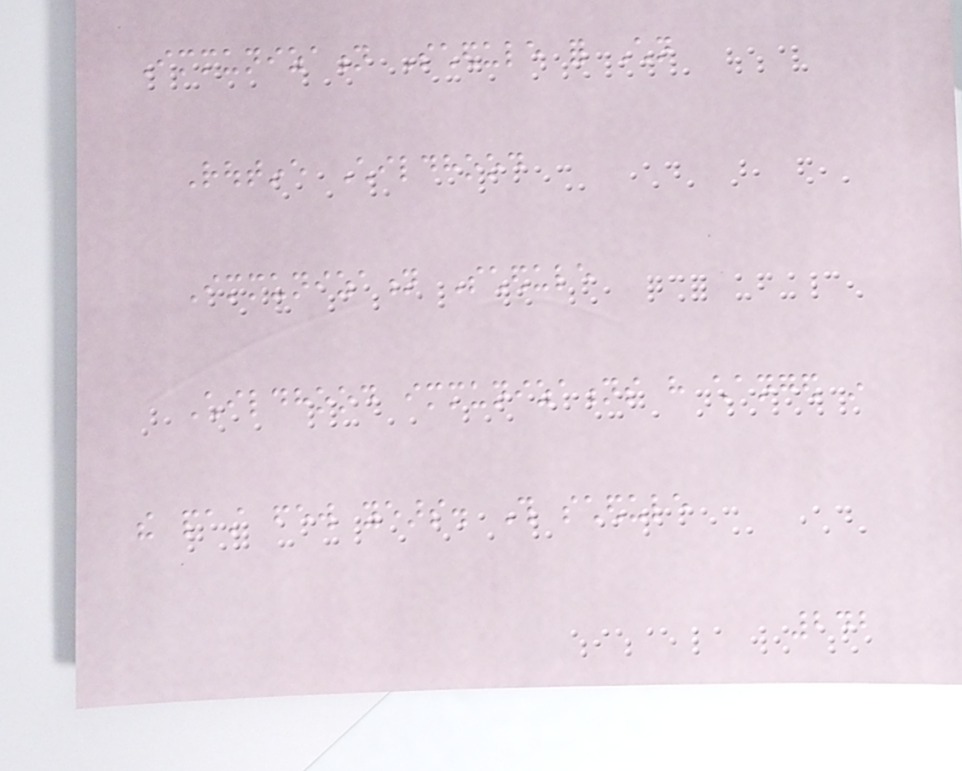Immunization Schedule for Children
Routine Childhood
Immunization Schedule
Childhood immunizations have changed in
the past few years. This schedule
242
